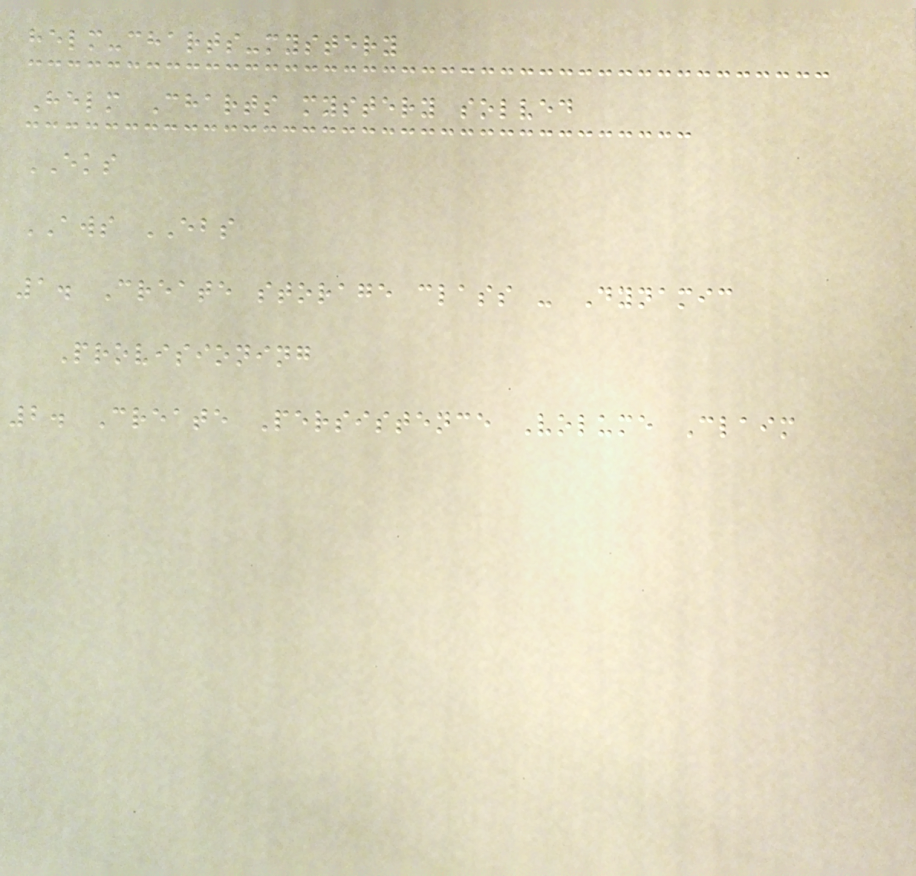helm-charts-mystery
Helm Charts mystery solved
EKS
AWS EBS
1. Create storage class - Dynamic
Provisioning
2. Create Persistence Volume Claim
